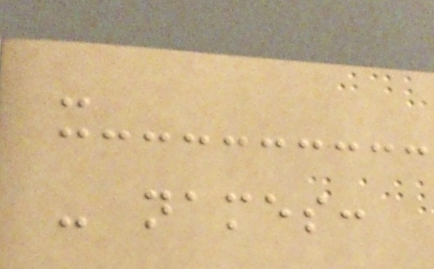-
- names:
